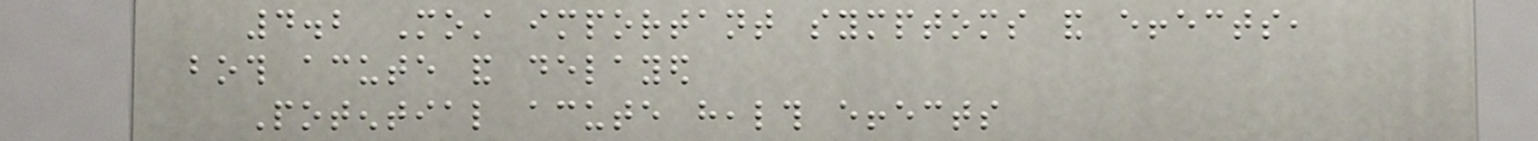4.2 Most important symptoms and effects,
both acute and delayed
Potential acute health effects
